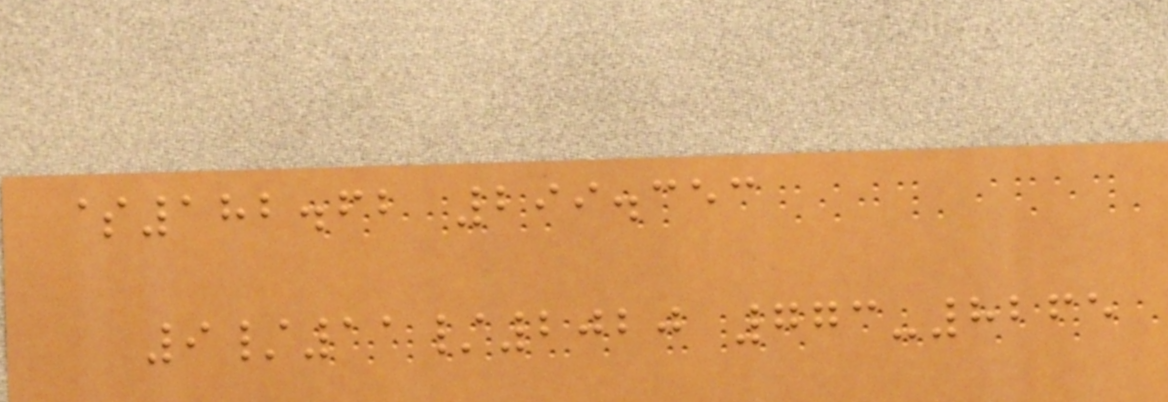$182.62 299.353
9/11/2020 773-8265
